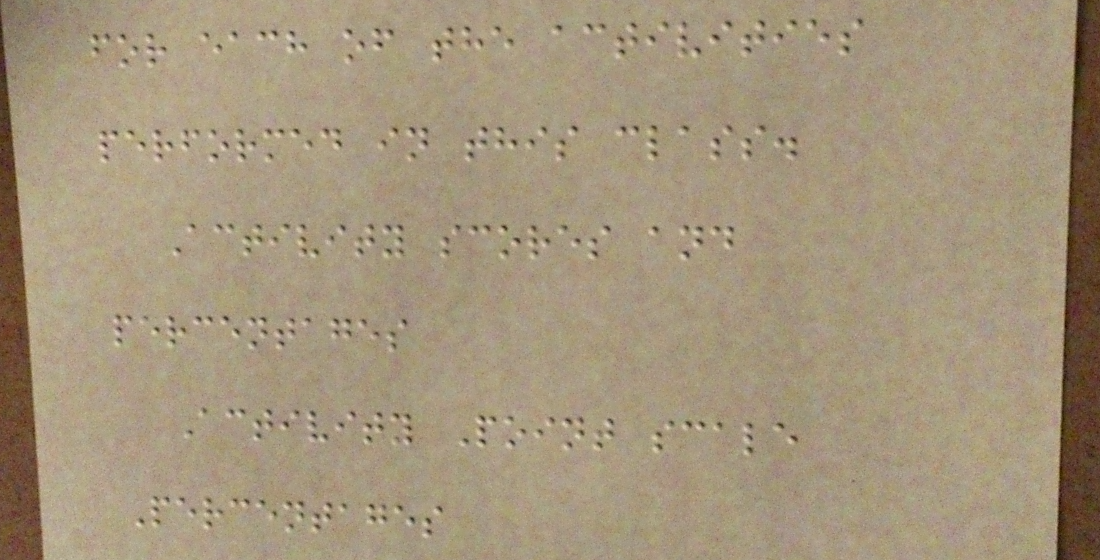for each of the activities
performed in this class.
Activity scores and
percentages
Activity Point scale
Percentages
